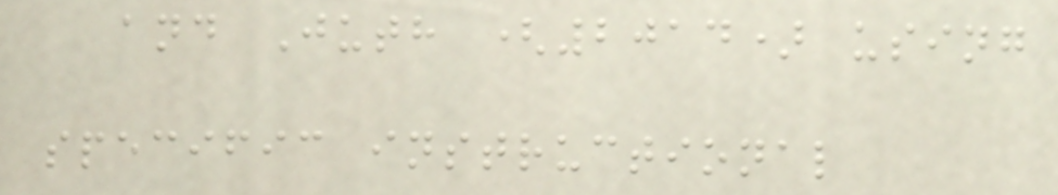and Juth (2014) using
specific instructional
